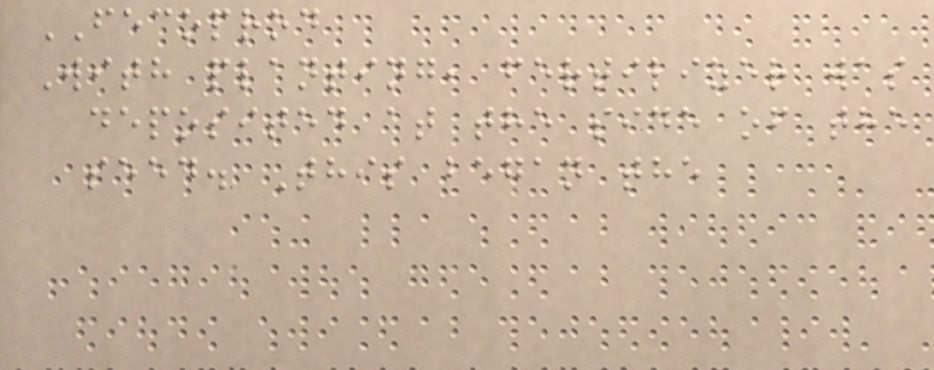FECOPROD
With planting, fertilizer was
deposited at the side of the
seed. This began the
